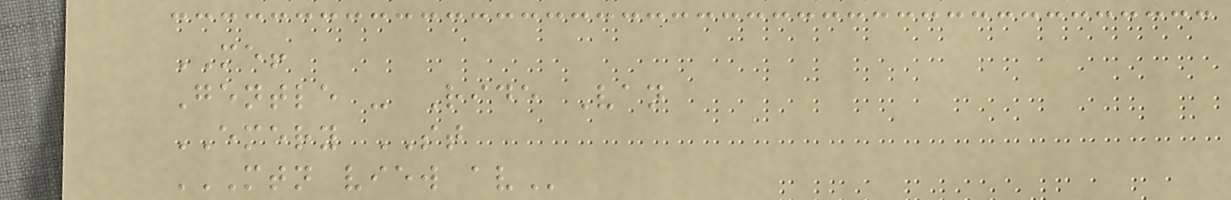ME!
Gentle - Ride Van
EMERY ST
MTN VIEW AV
